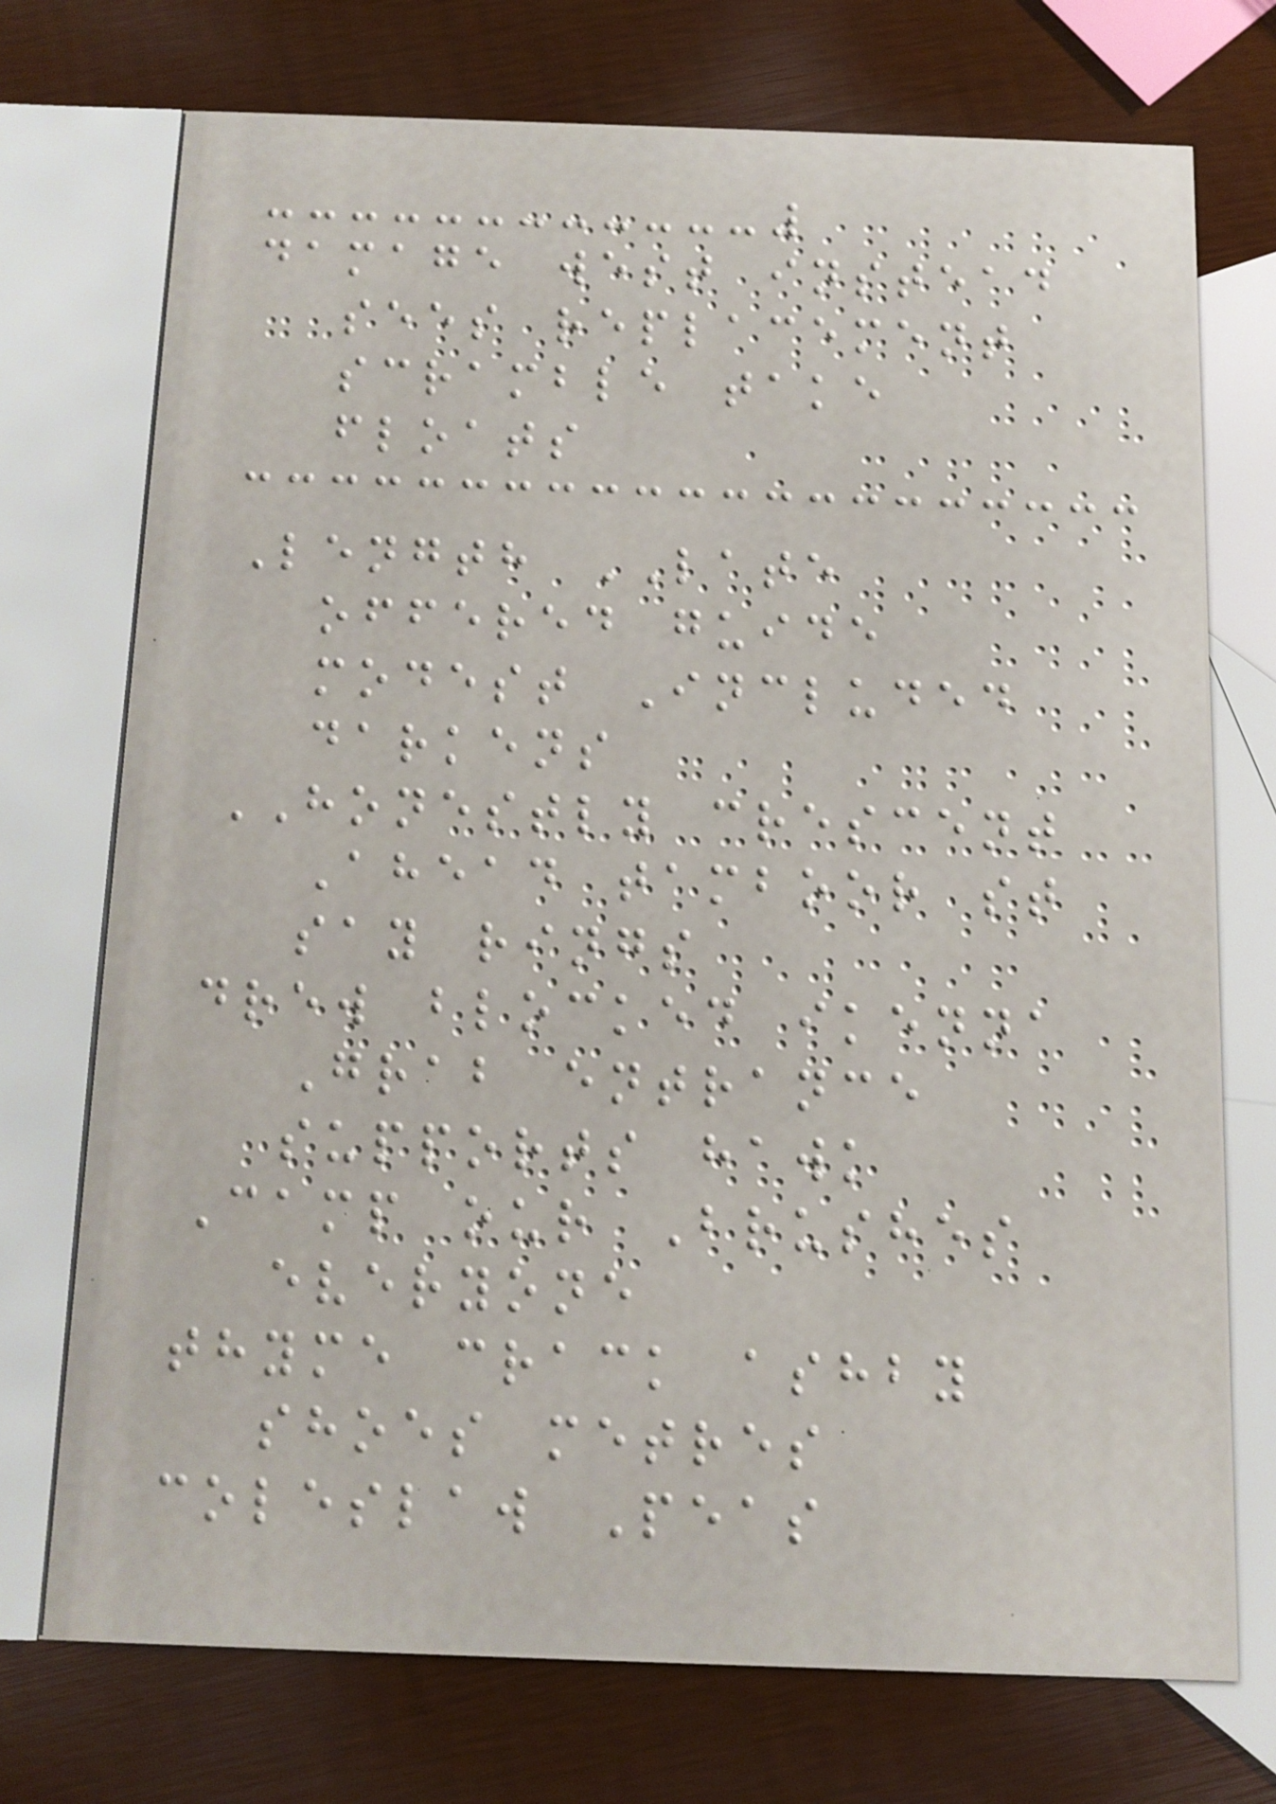damage west instead
sees replacement
scramble take
floats
Length LATE
offered guide
modest Included
darkens
HONESTLY crescent
Ahead tamboor st
say rings
drew blocked ikenna
Grab entrance
supports hawk
Camp our Brushes
everyone
thyme crack ashby
shoes metres
coleslaw Peas
